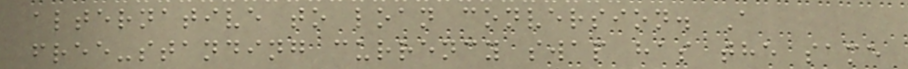alternative to loan conversion. A
free-standing currency swap has the same
